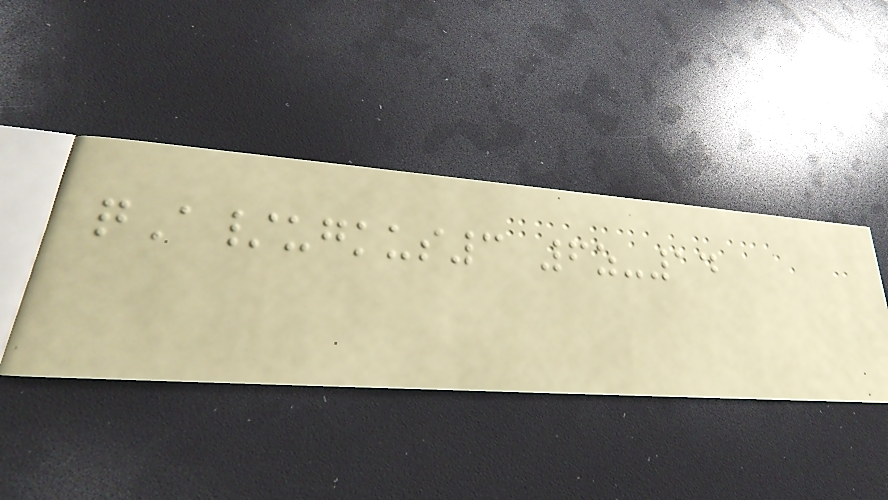qA/ugkus3 6z-14
